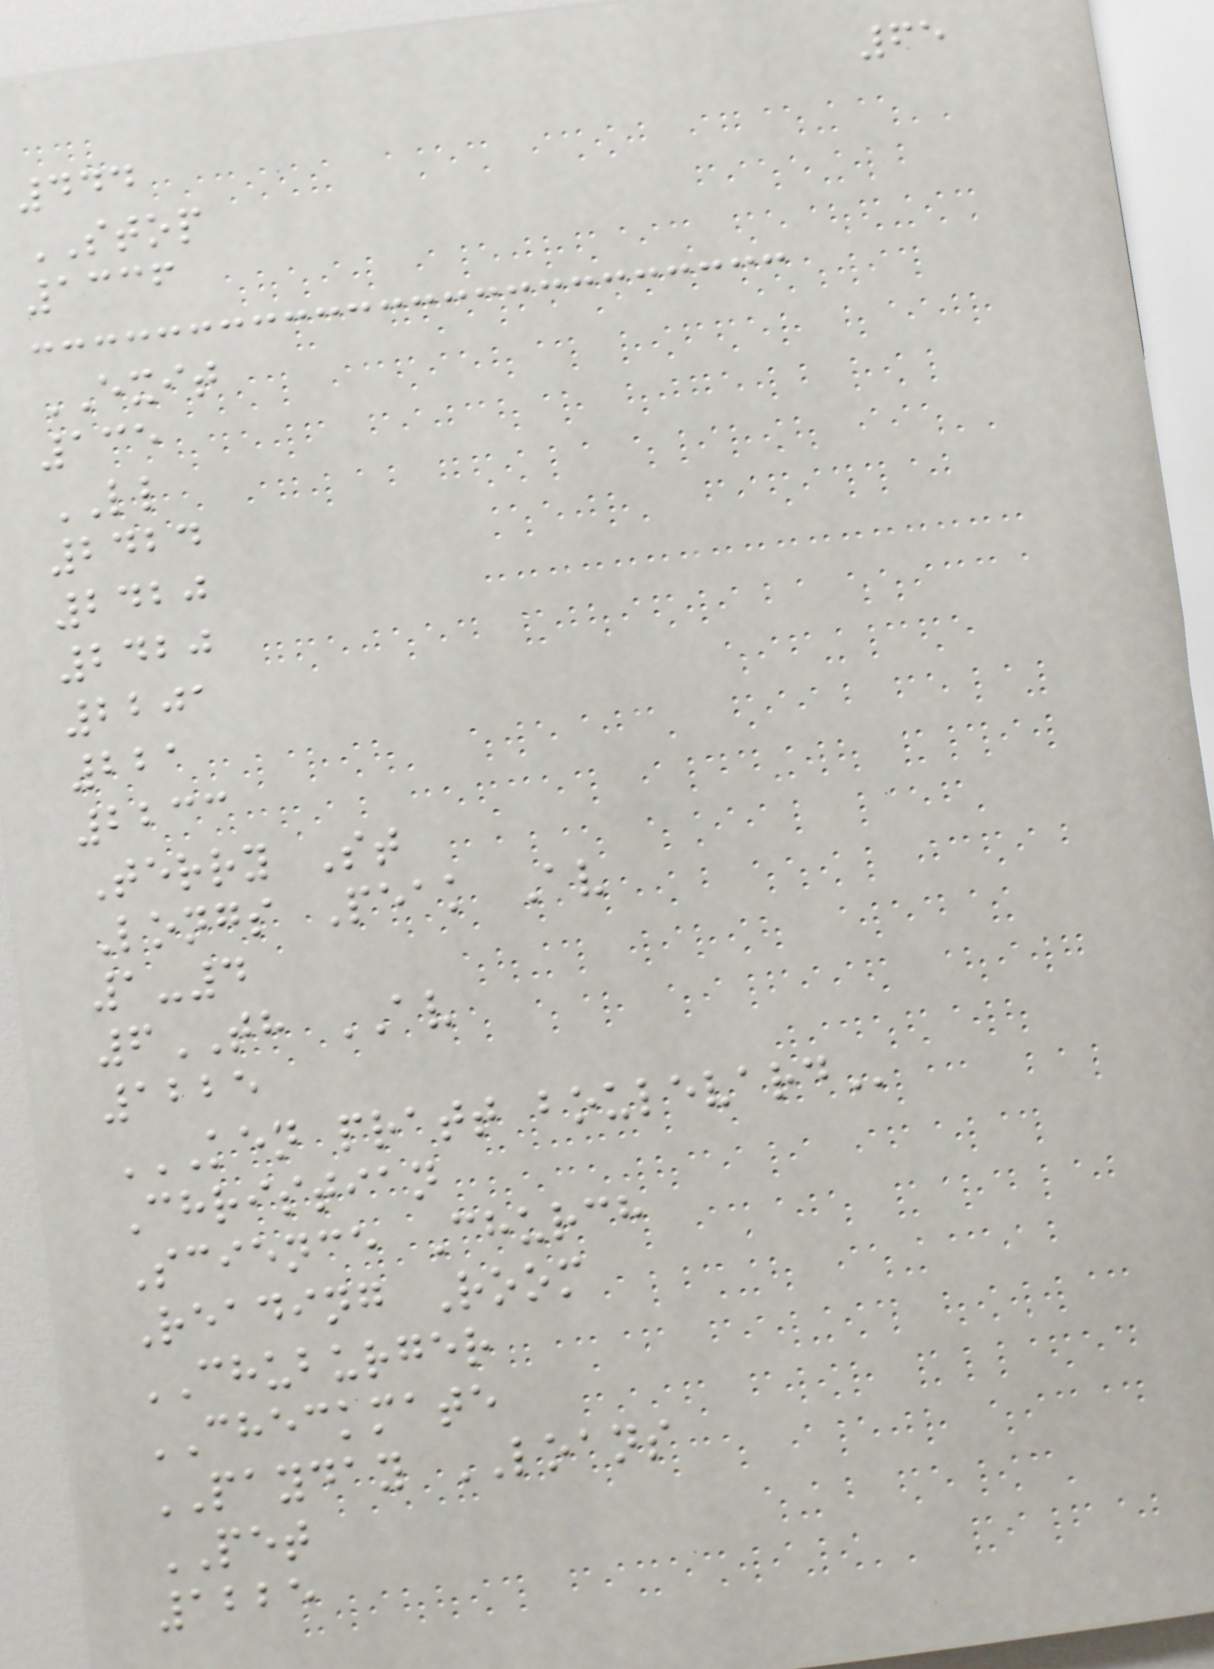65
444
STOP
1336
EXIT
135
LL
2424
2420
2420
2201
221
2233
Terry St
Longs Peak Av
1-4
6TH AV
1225
KEN PRATT BOULEVARD
Christian
Science Church
Reading Room
CHUBURGER
CHECKMATE
PAYDAY LOANS
PET
1225
